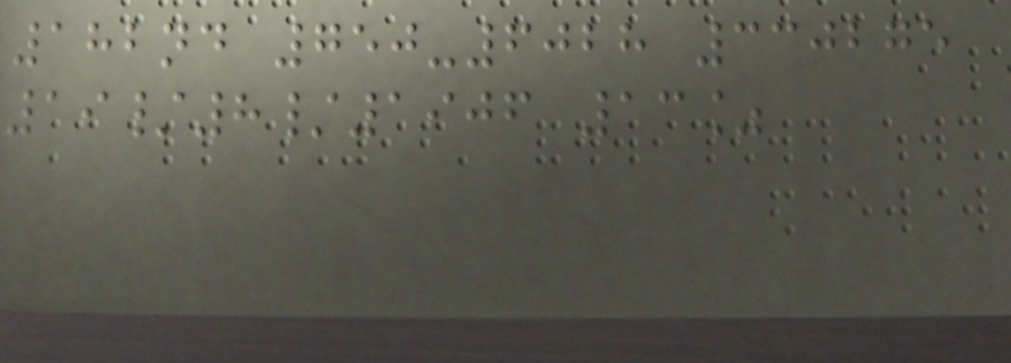182nd 750-6028 330275
19/8/1906 13%
